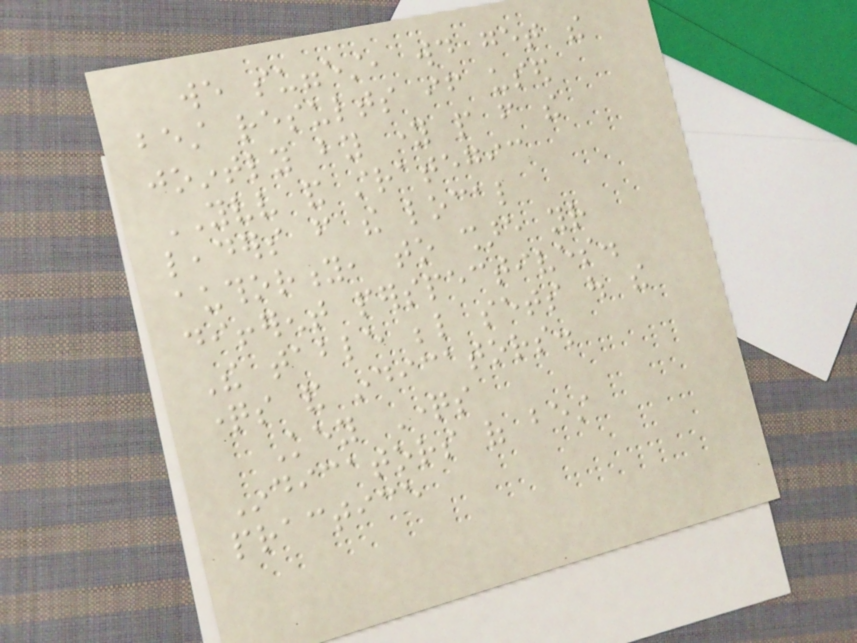we suggest, would get the
best results if used
jointly by young people from the
YVV and strategic
leaders from the local
authority, to share your
different perspectives.
The table below sets out the
questions and indicators.
Key Questions
Indicators of best
practice
